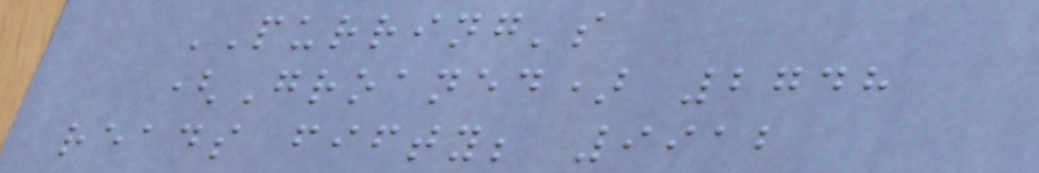PURRING's
(Groaned) 2748
reads fifty; 9912
